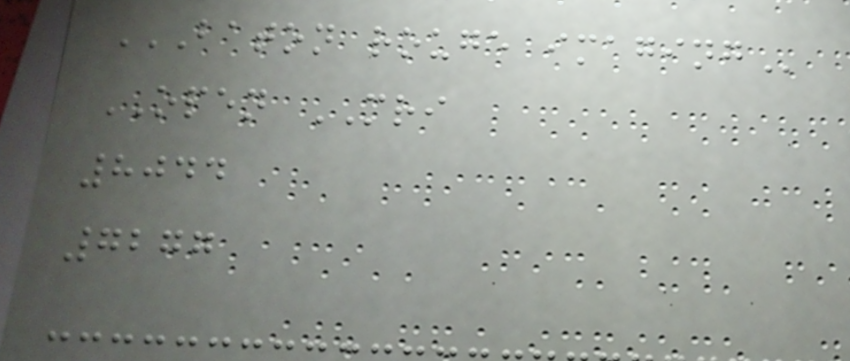BATON ROUGE IMAGING
OPEN MRI
8044
7277
